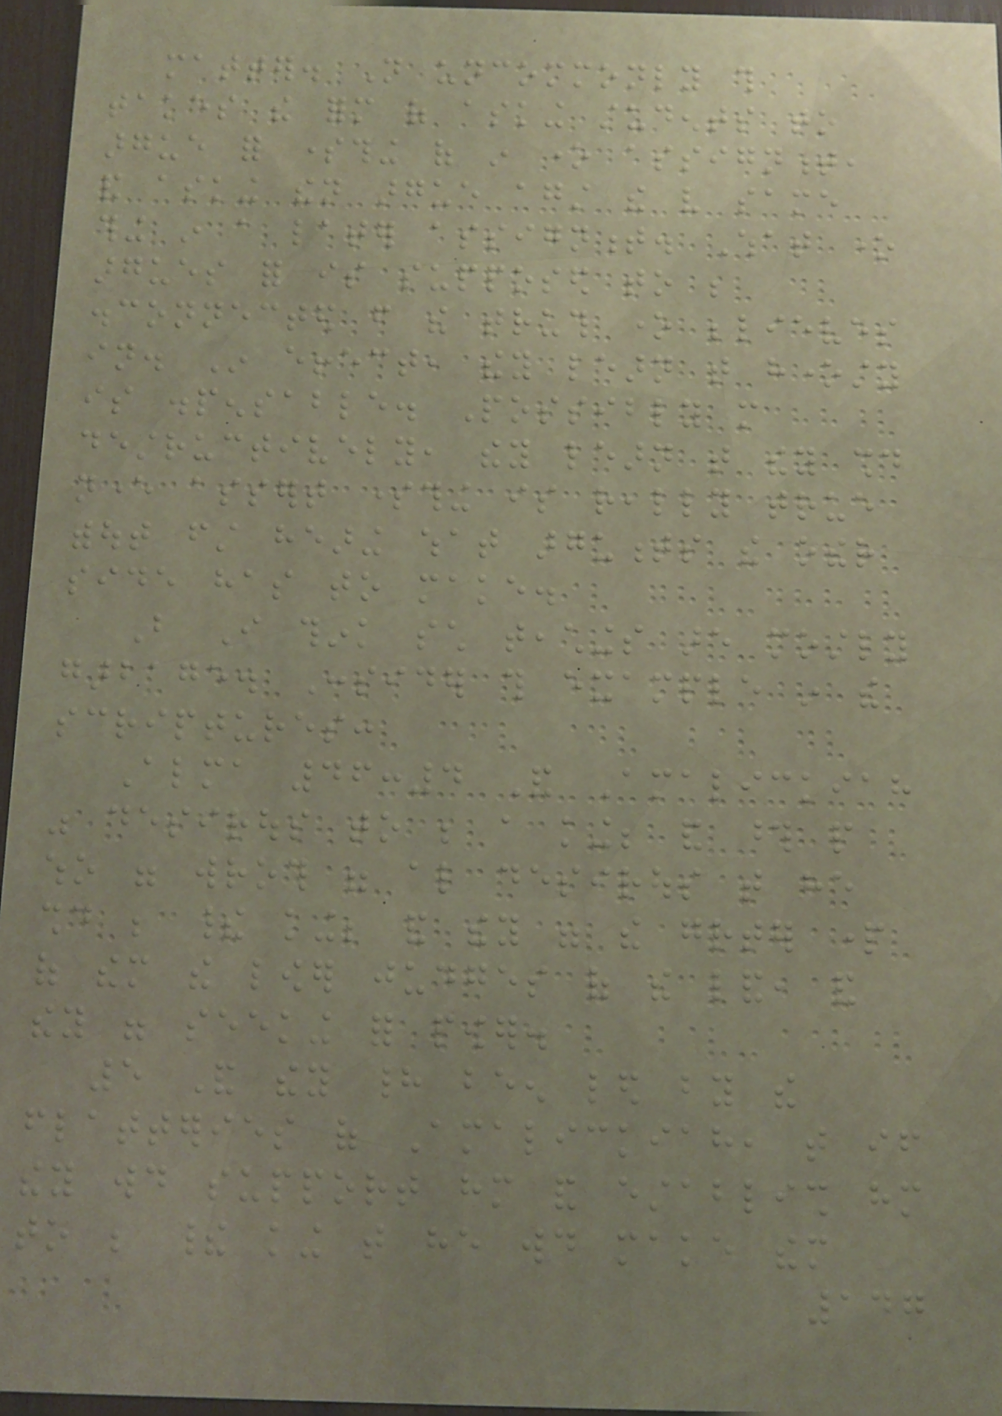matter. Not uncommonly this
takes the form of asking students to
argue for something of in one assignment,
and asking then argue against the very same
thing in a later assignment. What one
argues for is supposed to be
disconnected from the truth one believes
in. In effect, they learn that honesty
is dispensable. Possibly more
destructively, they learn that they should
never assert something is really true
without first hearing what arguments the other
side has to make.
But I think such teachings are mostly
garbage. Consider this example in the
scriptures:
Alma 46:4 And Amalickiah
was desirous to be a king; and those people
who were wroth were also desirous that he
should be their king; and they were the greater part
of them the lower judges of the land, and
they were seeking for power.
5 And they had been led by the
flatteries of Amalickiah, that if
they would support him and establish him
to be their king that he would make them
147
